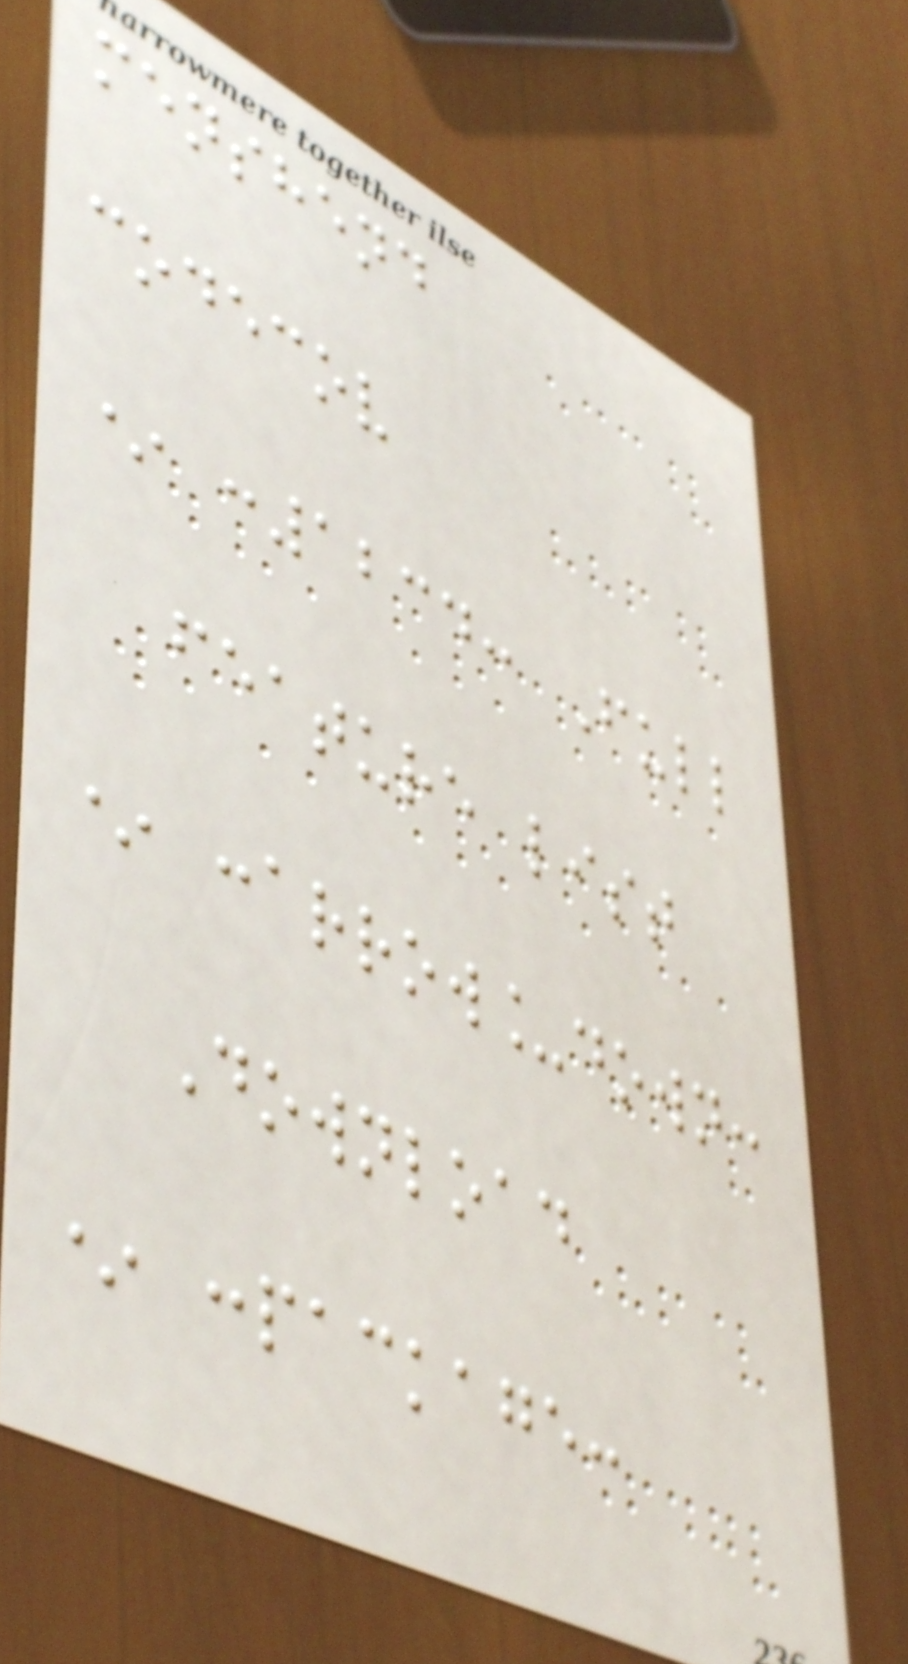menshend
codecov
* :1234: Full
feature list
* :arrow_down:
Download
* :package:
